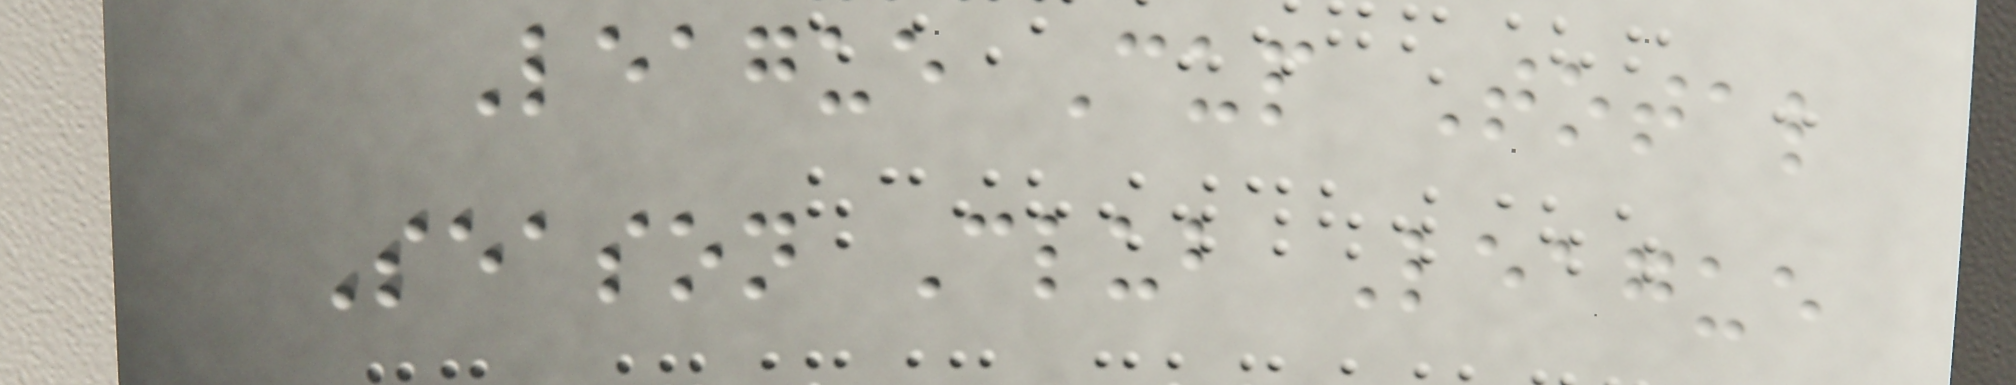League Cup Total
Season Club League
